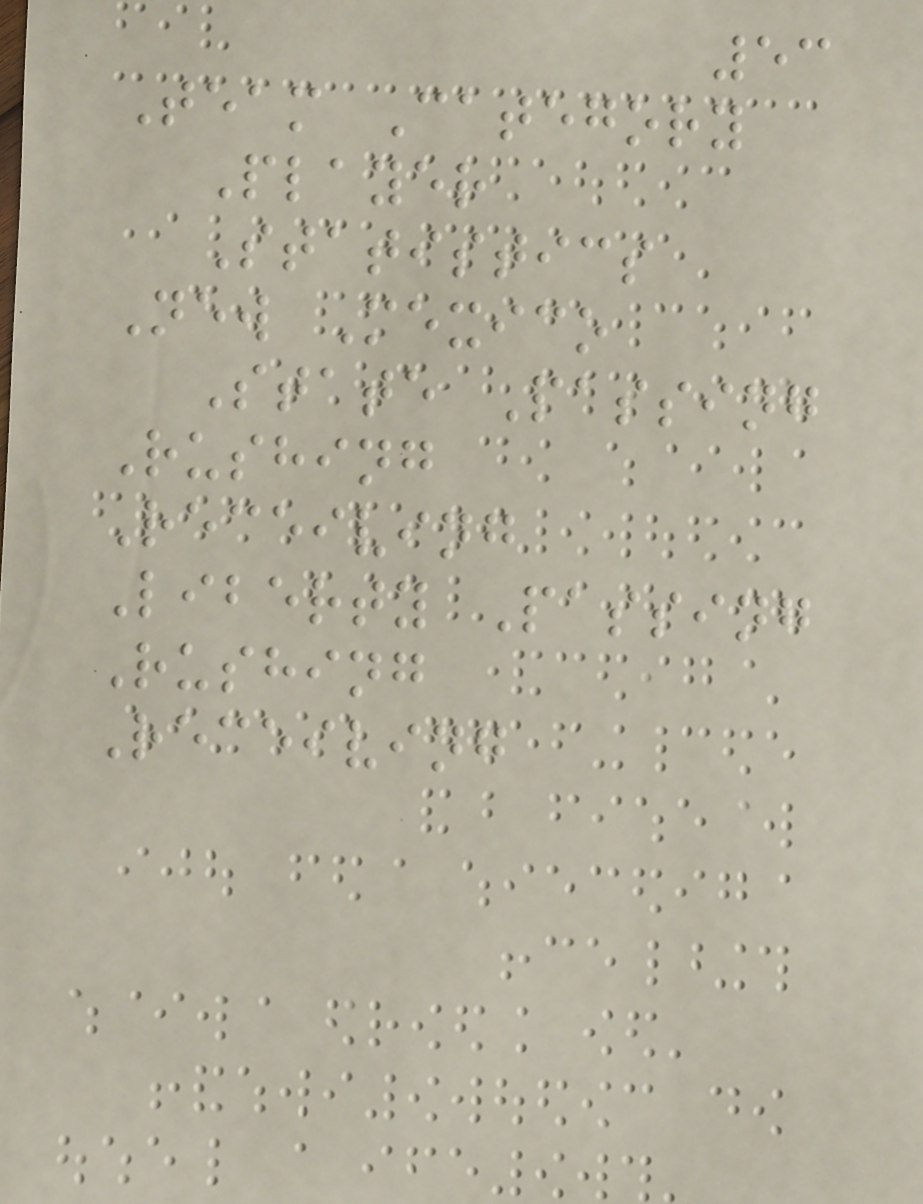53
Team Category
Player
Statistics
New Mexico
State Passing
Rushing
Receiving
Liberty Passing
Rushing
Receiving
